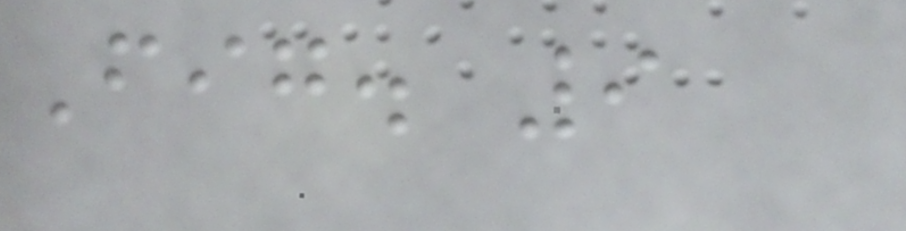Fig. 9
